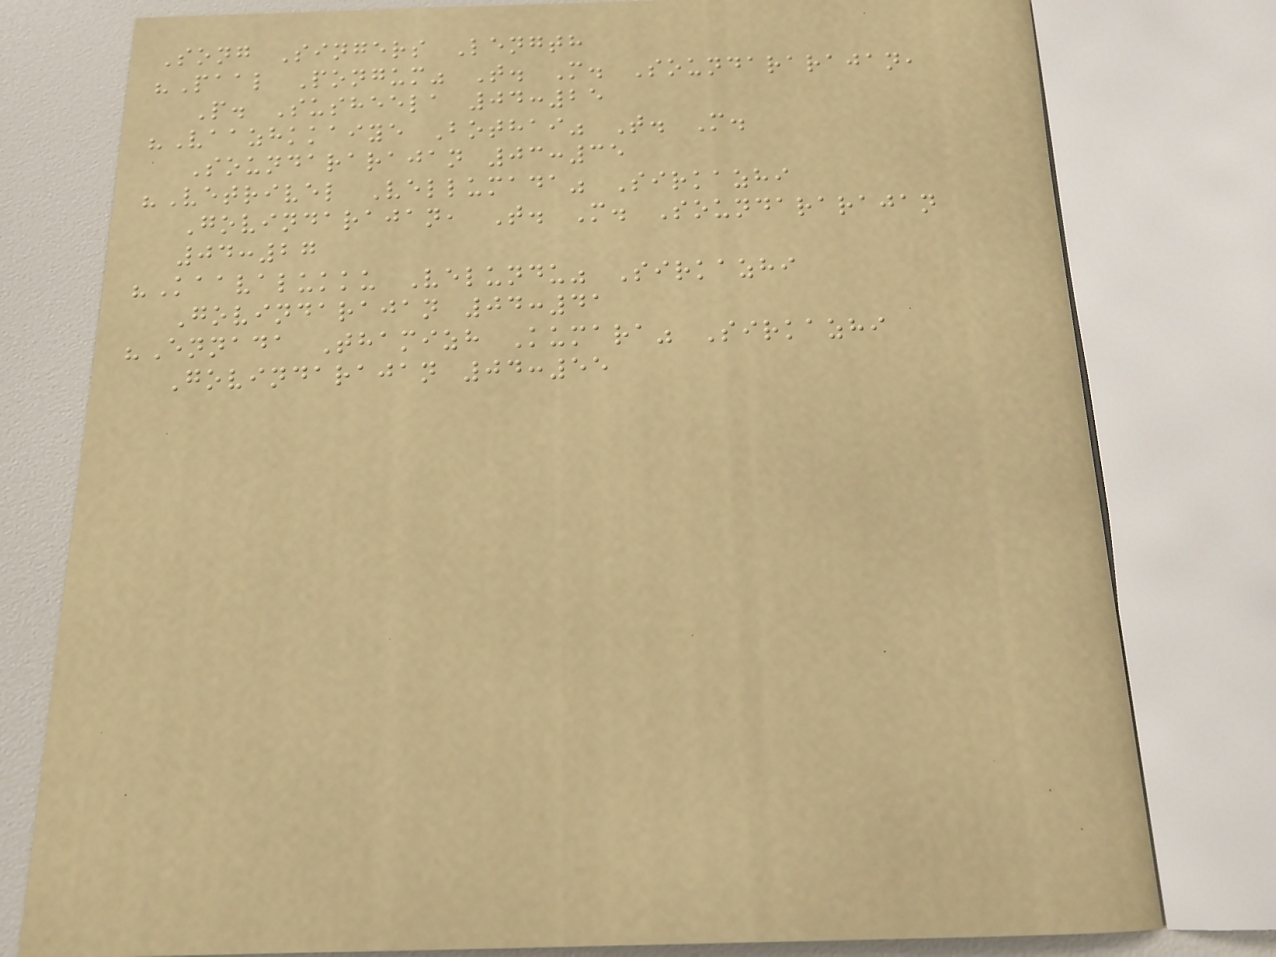Song Singers Length
"Paal Pongum" T. M. Soundararajan,
P. Susheela 04:25
"Vaazhkkaiye Bothai" T. M.
Soundararajan 03:35
"Vetrivel Vellumada" Sirkazhi
Govindarajan, T. M. Soundararajan
04:27
"Kaavalukku Velundu" Sirkazhi
Govindarajan 04:41
"Ennada Thamizh Kumara" Sirkazhi
Govindarajan 04:55
